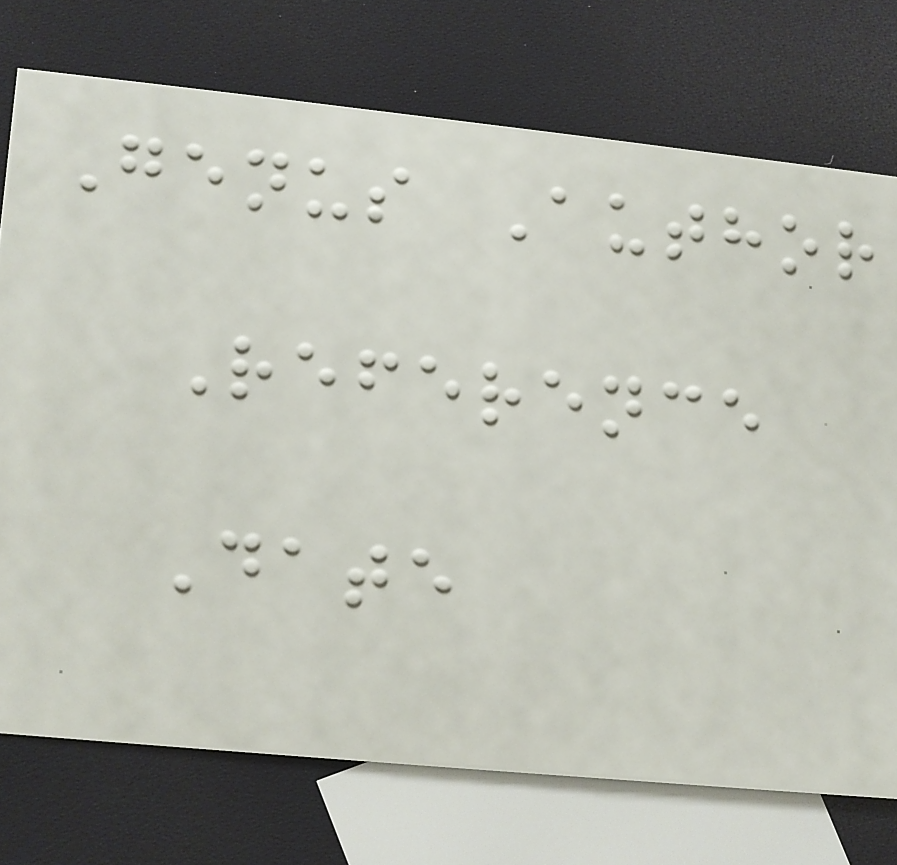Genus Author
Reference
Date
